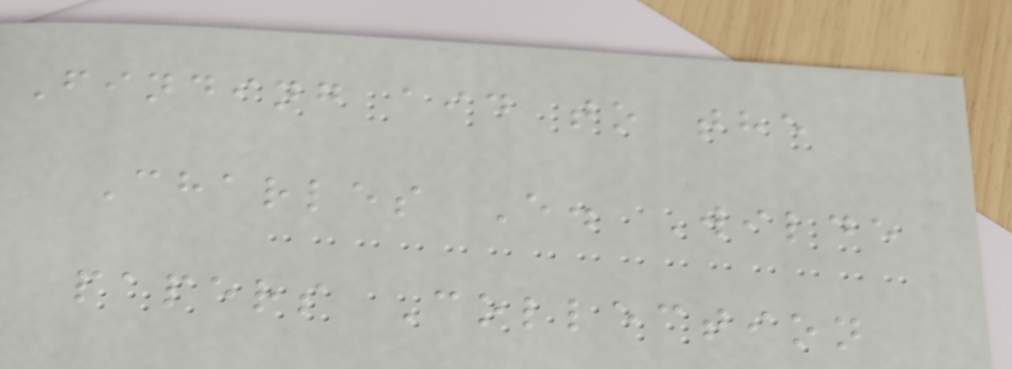Finding aid to the
Charles E. Wilde
papers Collection
